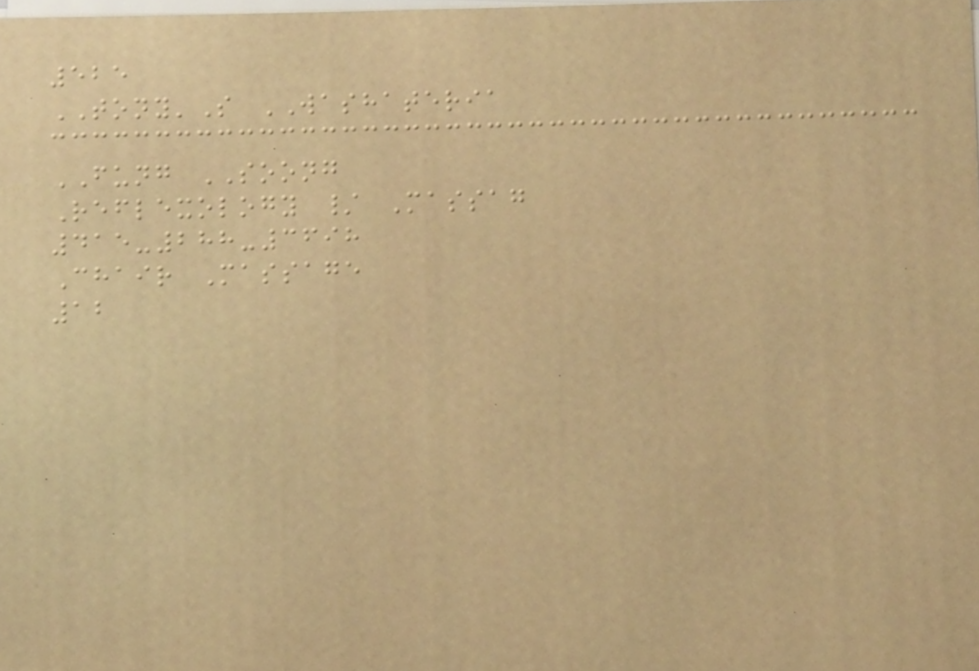525
TONY'S WASHATERIA
FUNG SOONG
Reflexology / Massag
415-288-3698
Chair Massage
12
